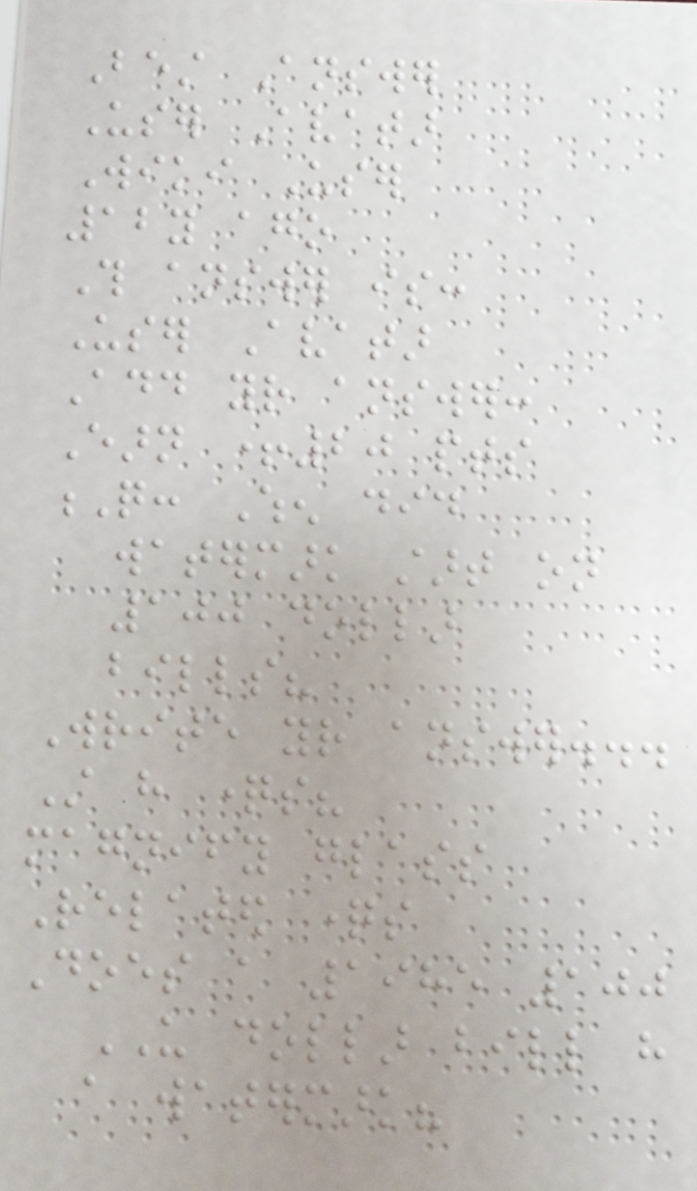Best Answer
User Avatar
Wiki User
12y ago
This answer is:
User Avatar
Add your answer:
Earn +20 pts
Q: When did
watermark start on
100 dollar
bills?
Write your answer...
Still have questions?
magnify glass
Related questions
Does a 1985 100
US dollar bill have
a watermark?
